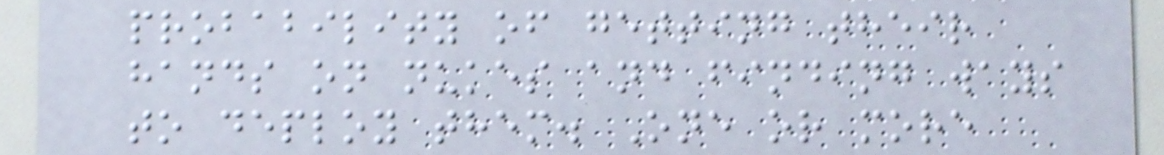probability of getting their
hands on nukes and finding ways
to deploy them. One or more
